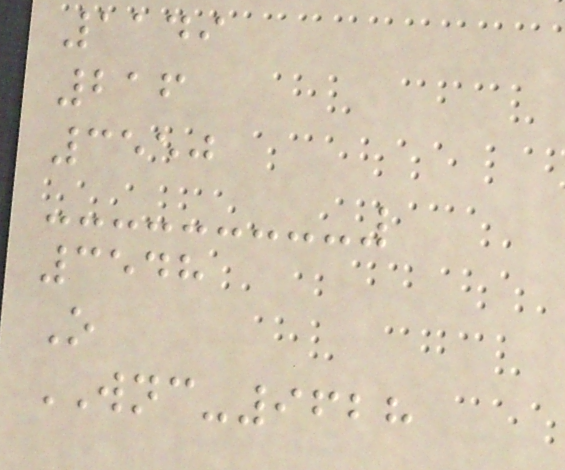1149
216
3550
3548
O
WNC-9628
